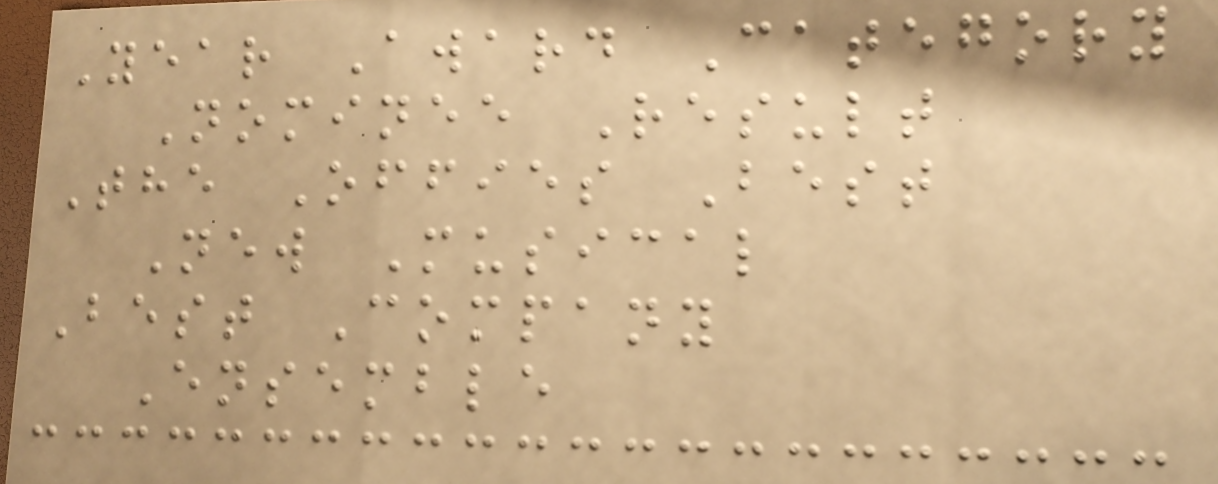Year Award Category
Nominee Result
The Offies Best
New Musical
Best Company
Ensemble
